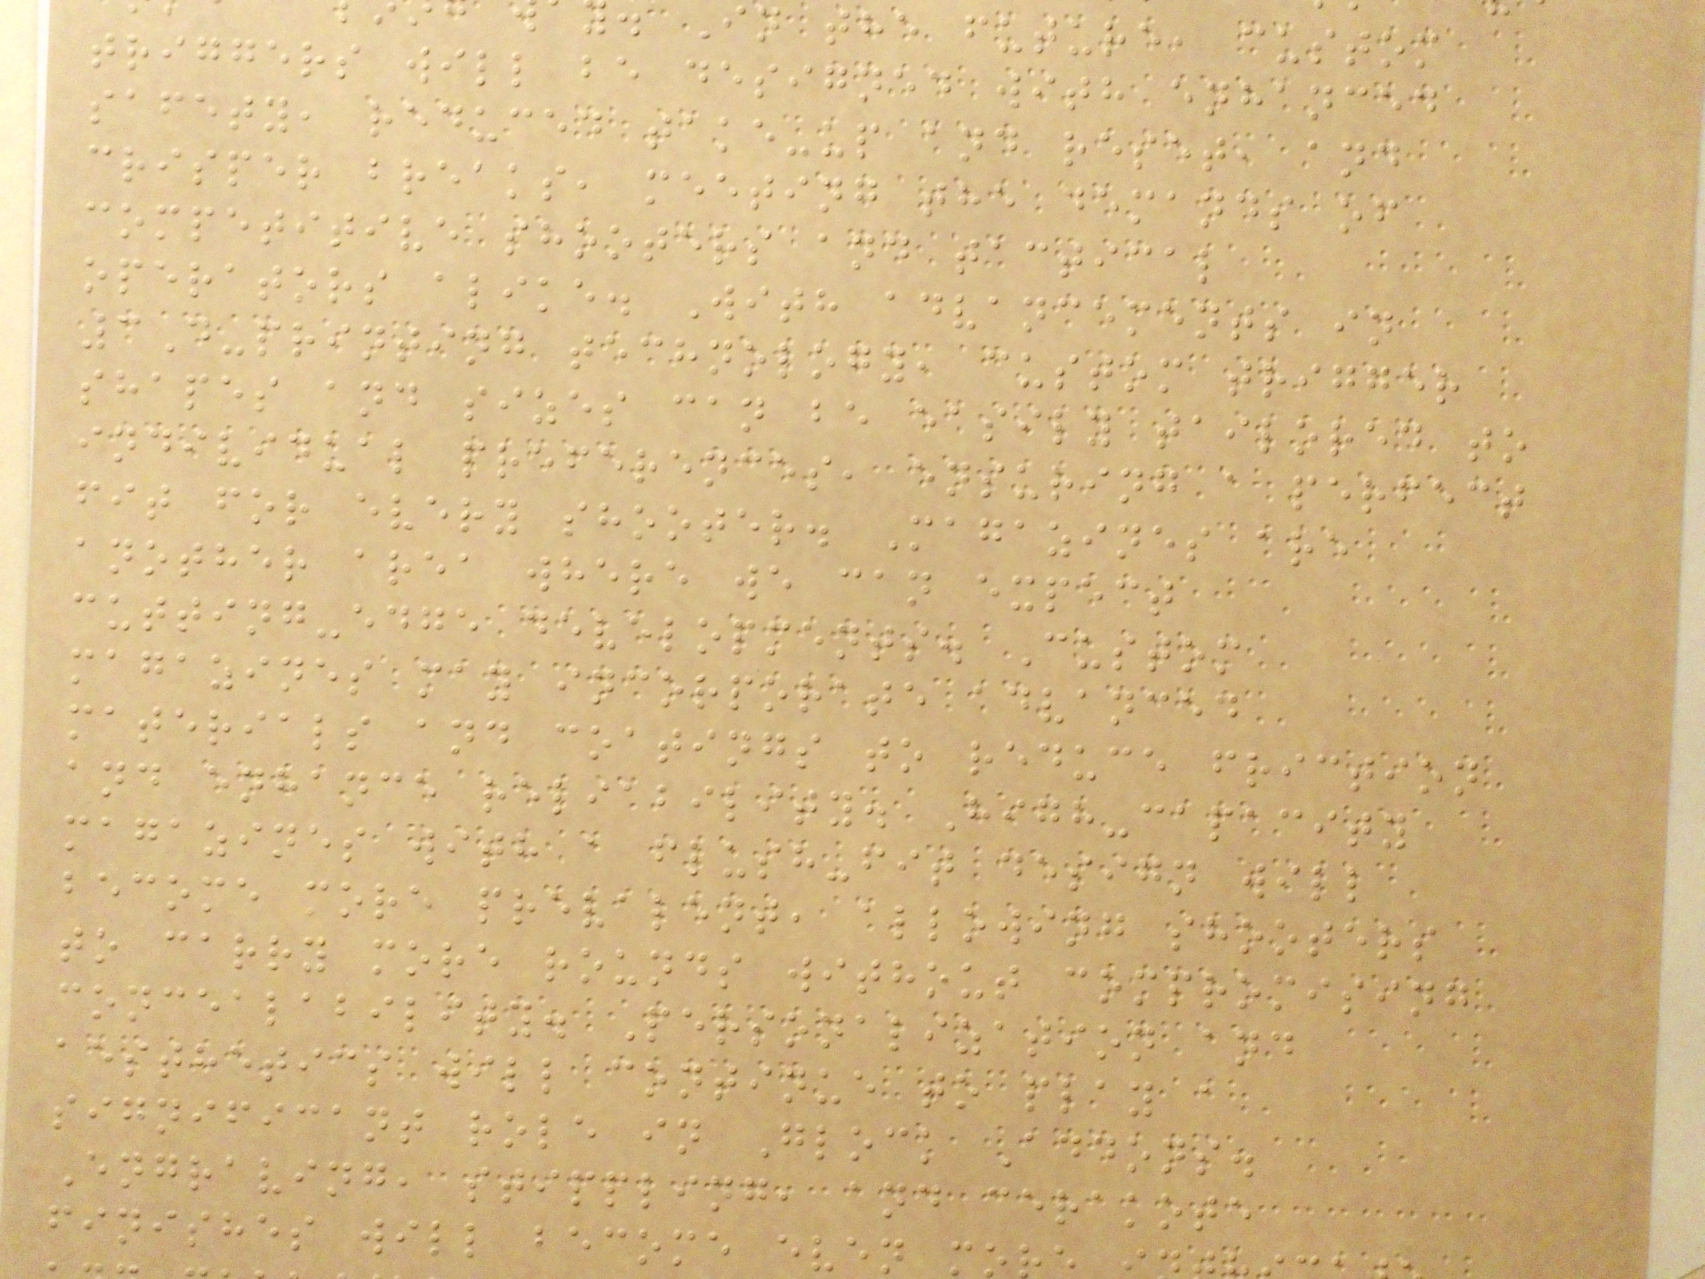In the future, custom
triggers will be designed with enhanced
safety, reduced take-up and reset, and
crisper breaks, meeting the demands of
competitive shooters and tactical
operators alike. With advancements in
3D-printing technology, custom trigger
shapes and sizes can be easily tailored to
individual preferences, ensuring a perfect
fit for every shooter. Magazines are
another area where we can expect
cutting-edge developments. Custom
magazines may incorporate advanced
materials and coatings to reduce friction
and enhance reliability. High-capacity
magazines with a flush-fit design will
become more prevalent, allowing shooters
to carry more rounds without compromising
concealability. Personalization and
aesthetics will continue to play a
significant role in Glock Addons.
Engraving, stippling, and cerakote
finishes will become even m
